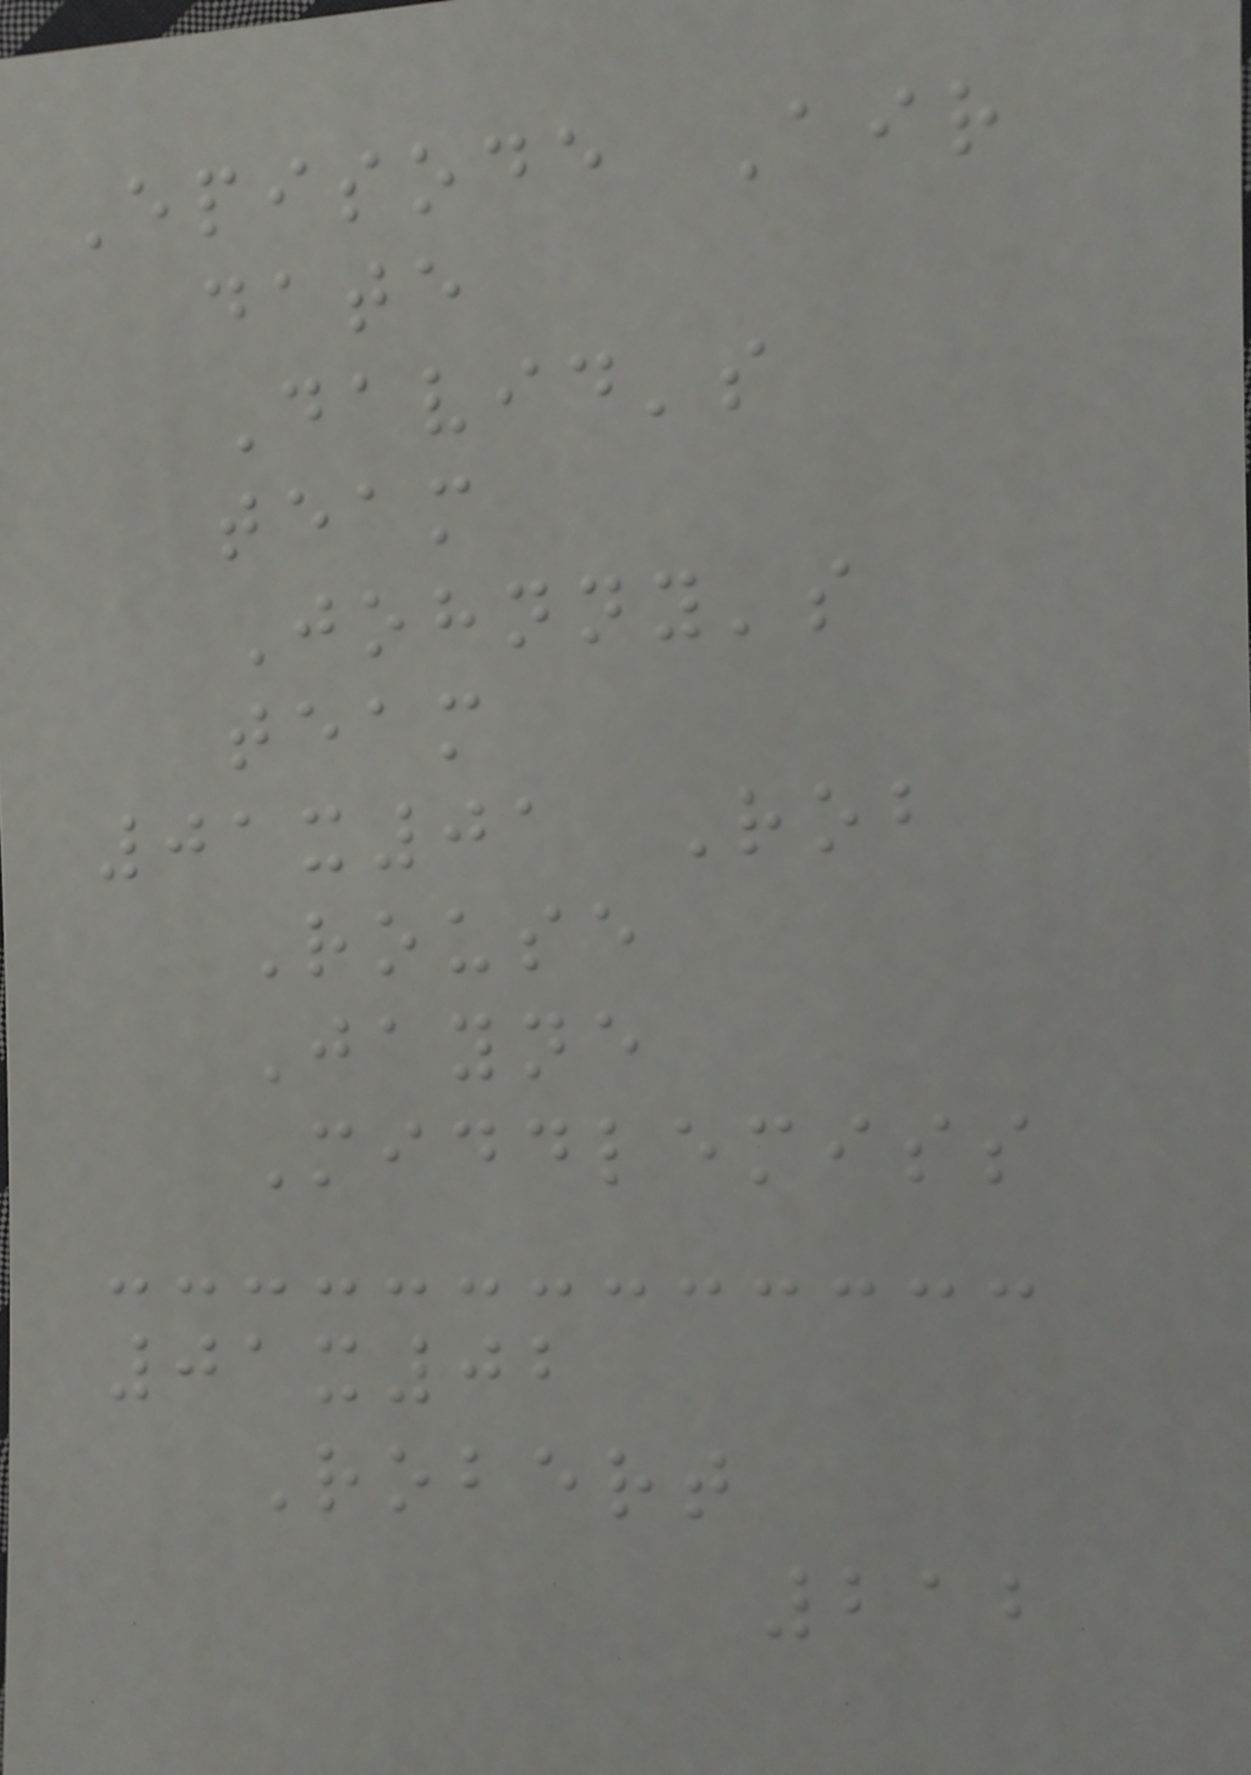Episode Air
date
David's
team
Johnny's
team
01x01 Rob
Rouse
Jayne
Middlemiss
01x02
Robert
212
